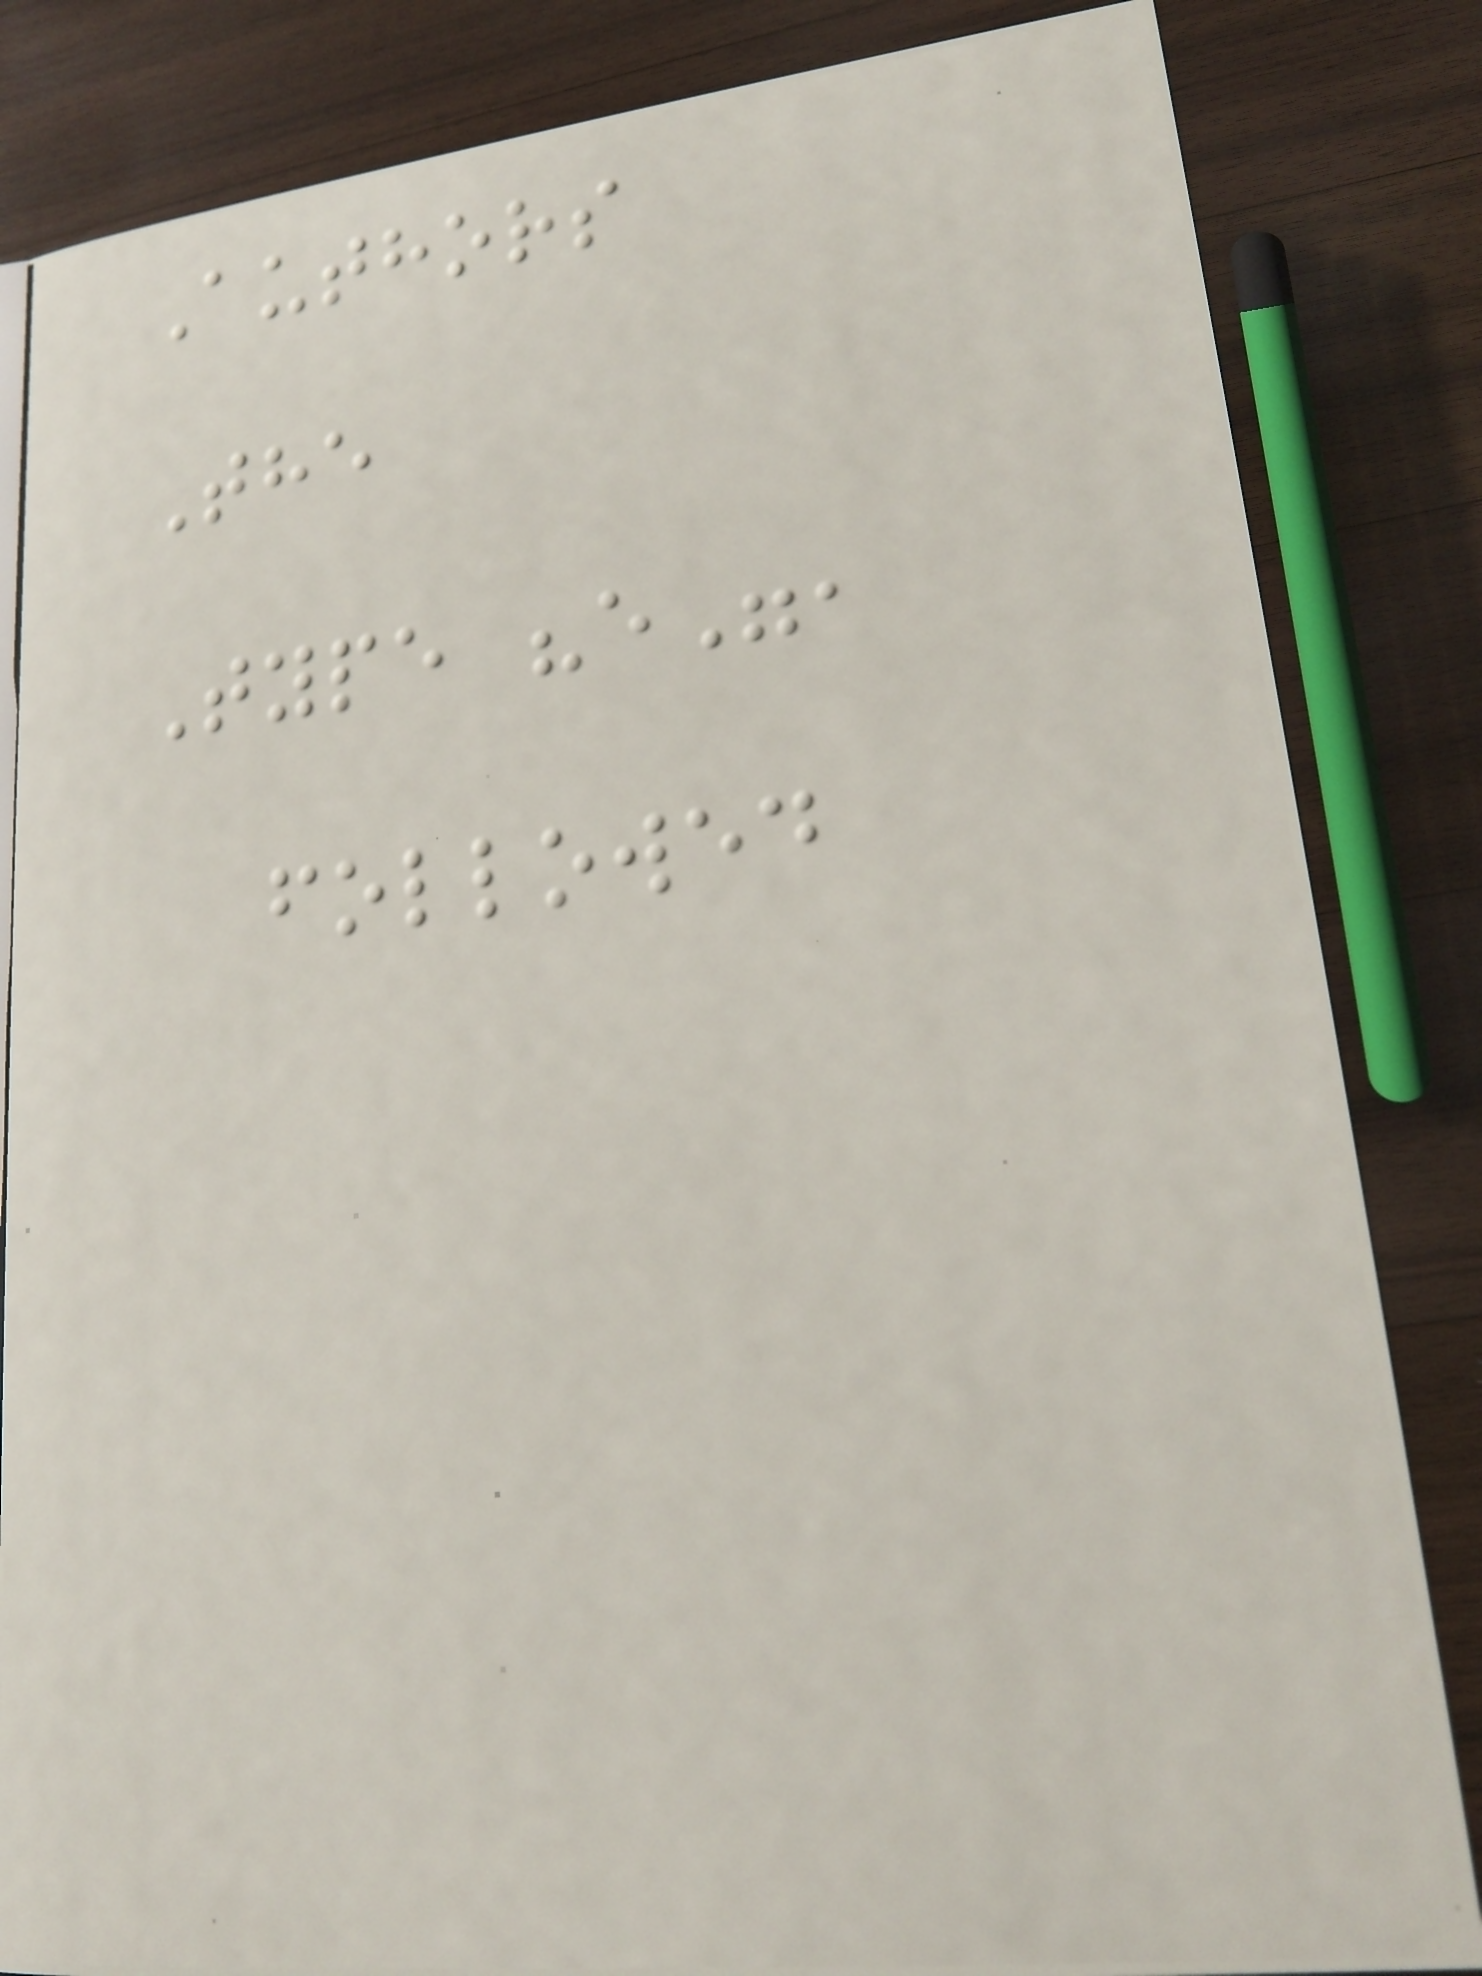Authors
The
Type "e",
followed
